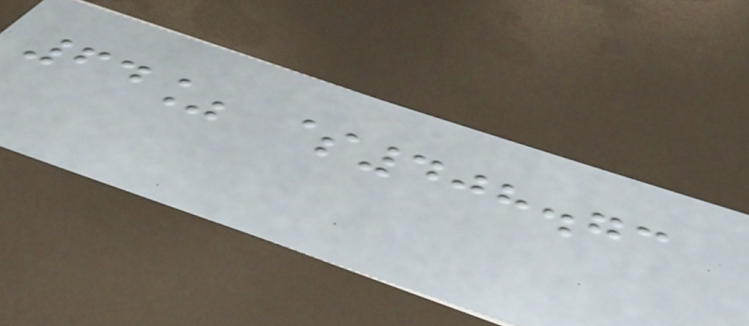64% $408.73
